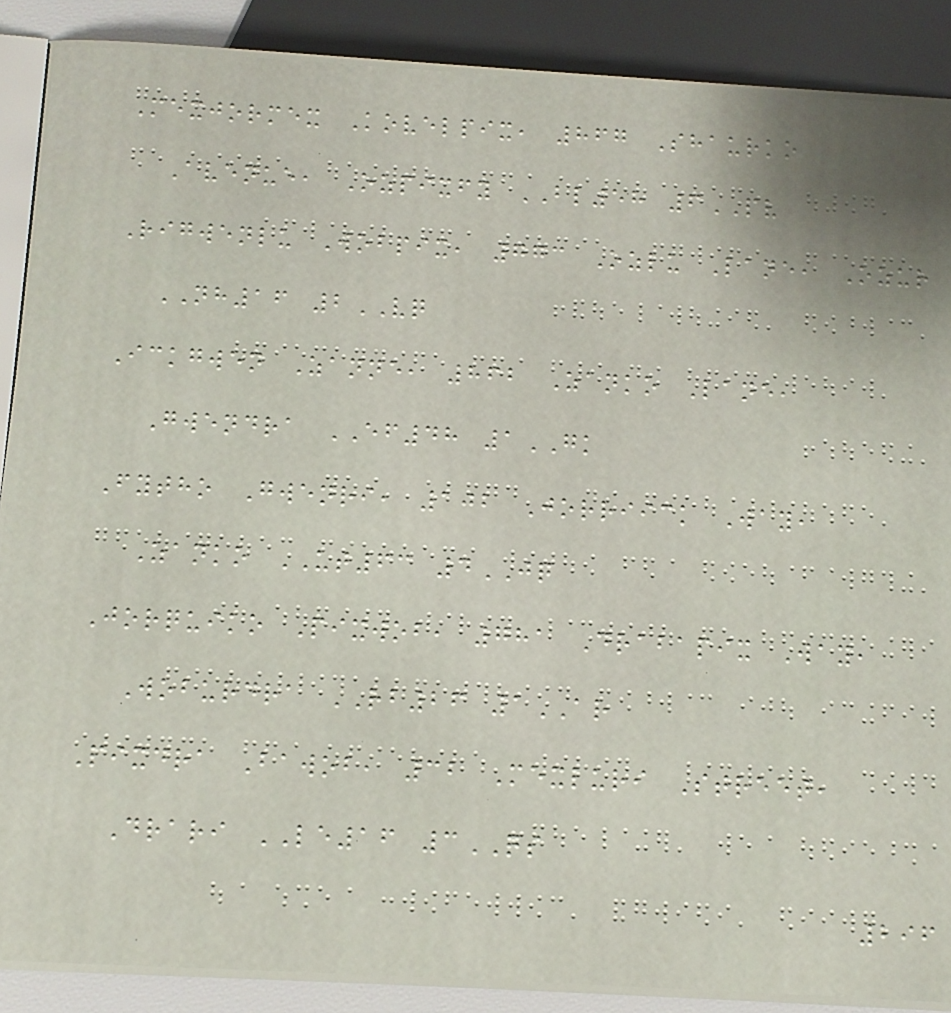Mexjormex Kovelpix, 867 Shaurko
Avenue, Ozpixfy BL58 6PV
Rigwenlu Wobpix, 773 Ozlu Lane, Ozur
NH16 2VQ
Ickgwen Zanne, 862 Zanko Lane,
Gwendra EF48 1GK
Fytho Gwenri, 102 Jorriick Way,
Zanko UT63 4JQ
Jorquiko Pixwob, 781 Drabapix Way,
Woburdra RB26 1AR
Pixdra Bawob, 32 Mexluri Street,
Drari LE16 3QS
296
